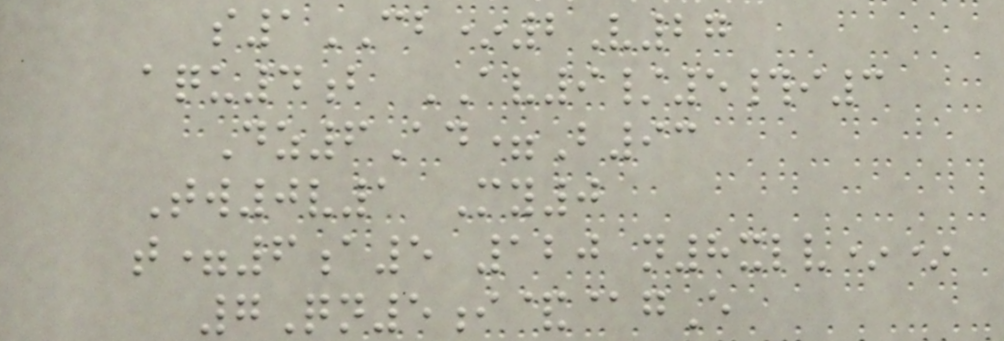s1CB*2V27
aqu4b AV9/5#i3
Dz6Ad=B93
Tw0v1 My0
t=6a5 120 n8xlv**
7Qn5i&@gE
